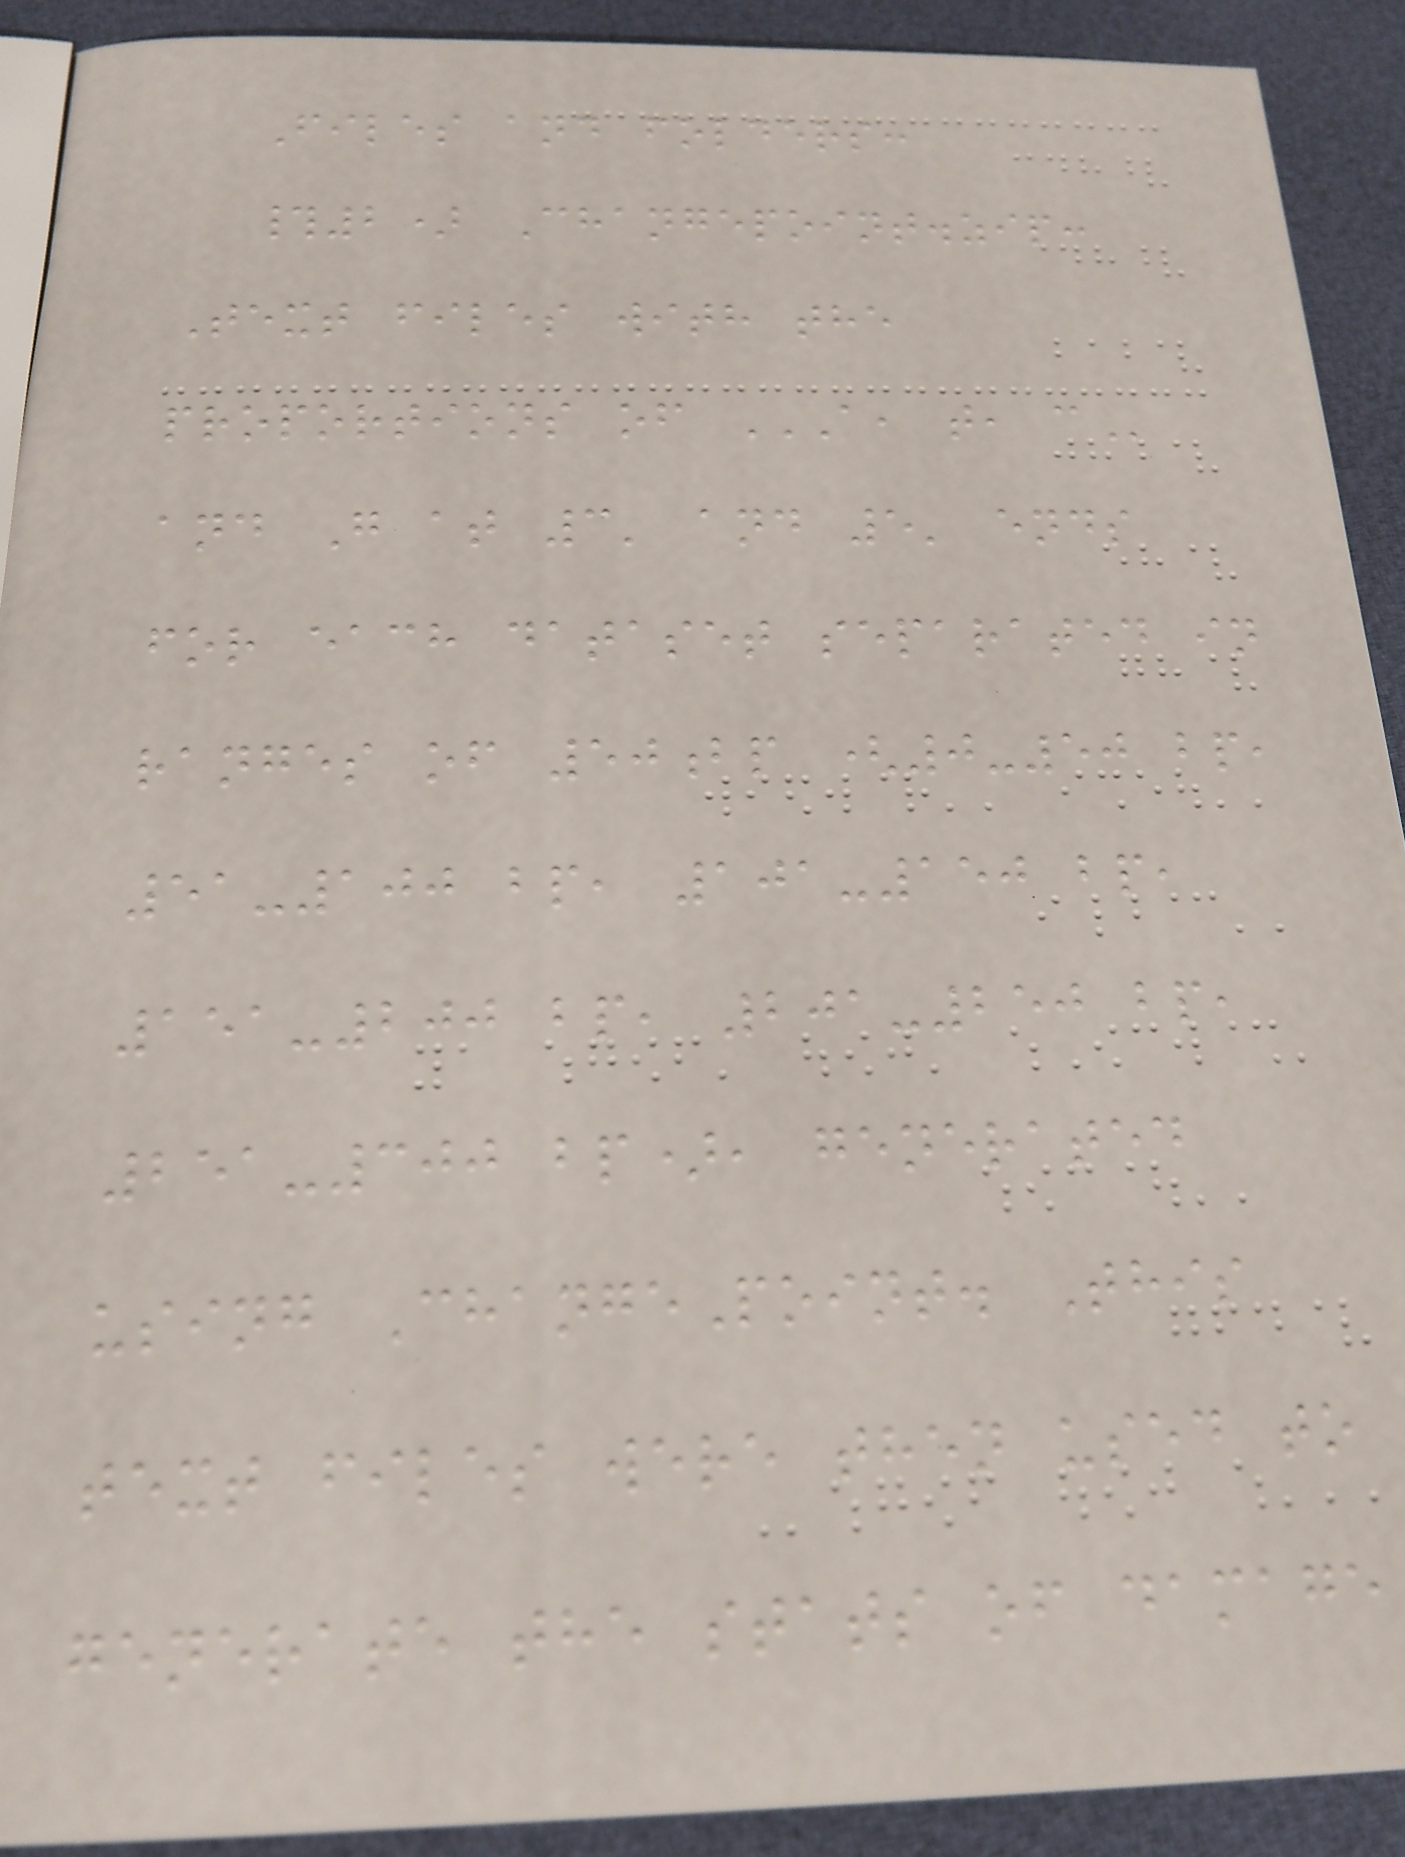Files and folders:
#2) Changepoint.zip:
Text files with the
proportions of A, T, C
and G at 3' and 5' ends
for each dataset separated in
ranges of 50bp (0-50 bp,
51-100 bp, 101-150 bp,
151-200 bp, 201-250 bp,
251-300 bp), generated
using ChangePoint. This
text files were then used to
generate the stats of damage
